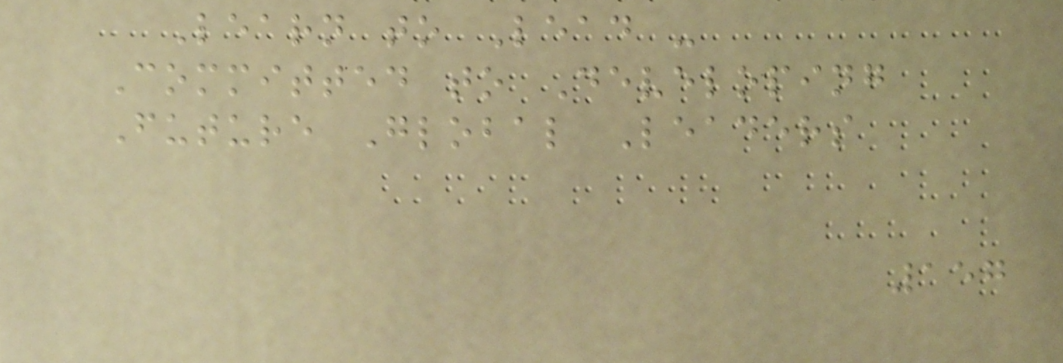Learn to Lead -
Committed to Developing
Future Global Leaders
157
